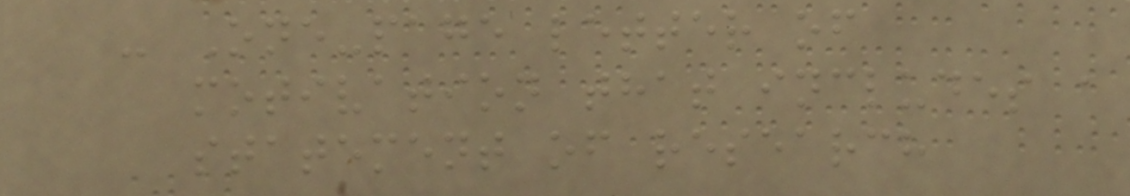- One-page letter of
motivation that includes a
statement of research
